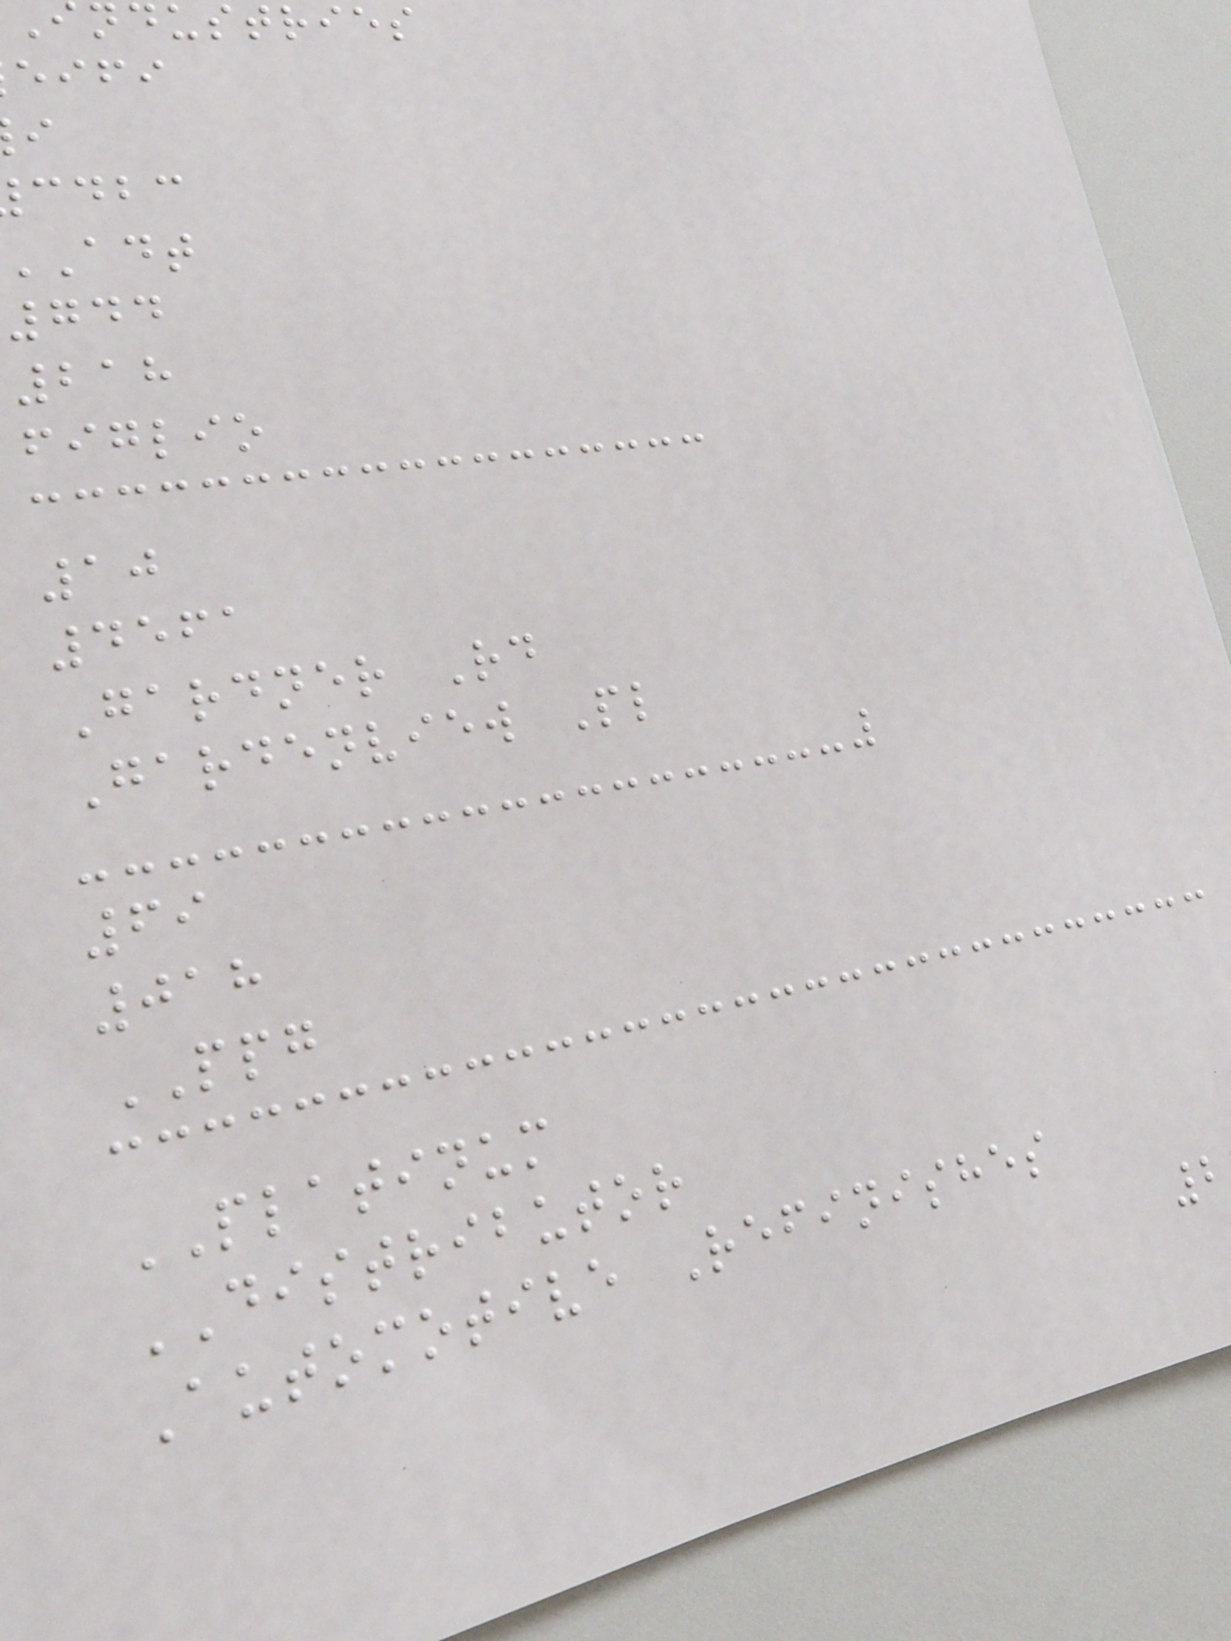ndustries
eifi
cdbc
744
218
figlio
10
4561
Gardner Rd
Gardenview Pl
69
018
PPG
PLATINUM
DISTRIBUTOR
Automotive Refinishes
